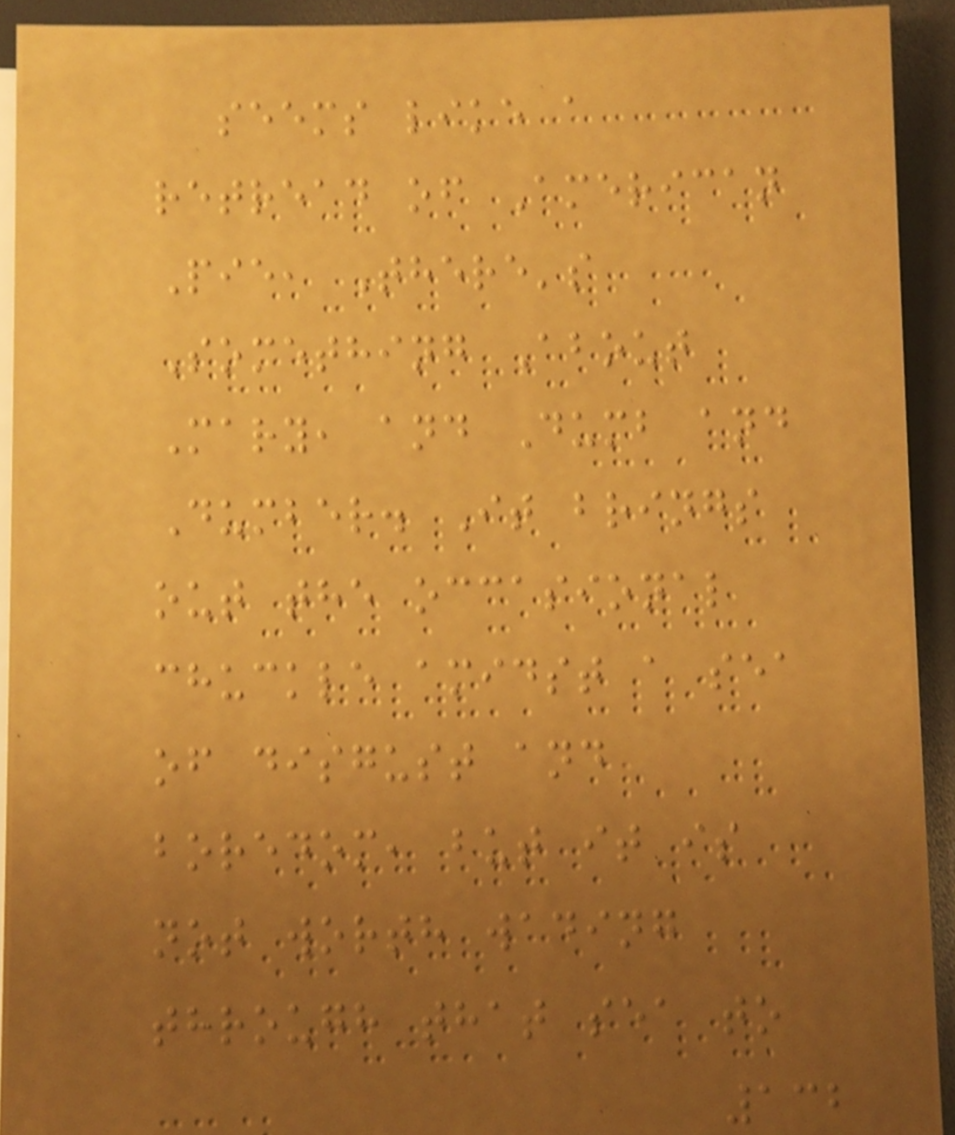seems like a
retread of American
Pie, There's
Something About
Mary, and Dumb and
Dumber. It brings
out the occasional
chuckle amidst a sea
of disgust and
boredom, but it is
not worth wading
through that sea to
132
